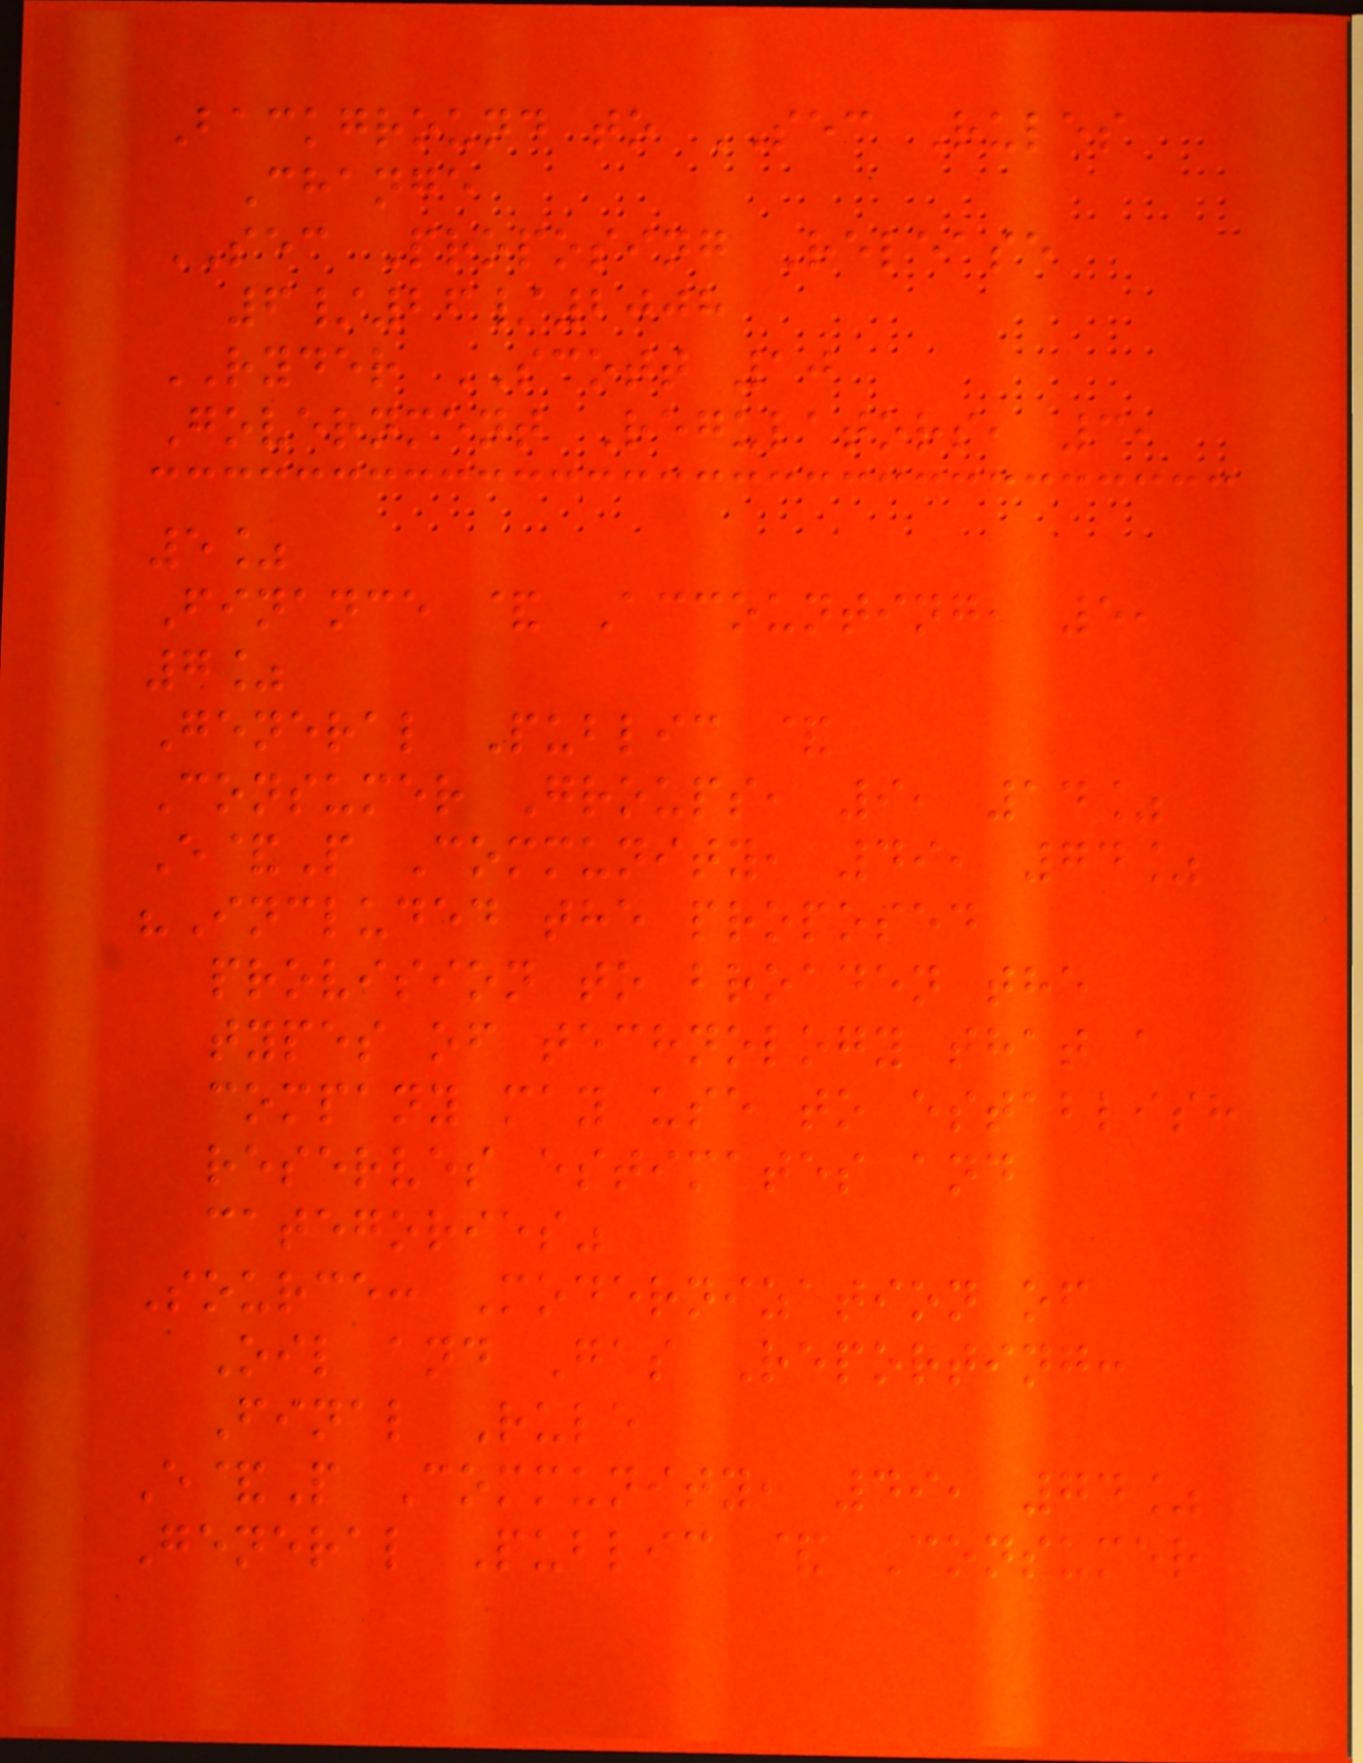Background to SEC Rules
Change
SEC Proposing Release
6/26/2008
RYDER SCOTT 10
Government Regulators, 3,
5%
Finance & Accounting, 5,
7%
General Public &
Consumer Groups, 9, 14%
E&P Community, 49, 74%
"Included the proposed
provision to broaden the
types of technology that a
company may use to establish
reserves estimates and
categories"
Source: Modernization of
Oil and Gas Reporting:
Final Rule
E&P Community, 49, 74%
General Public & Consumer
